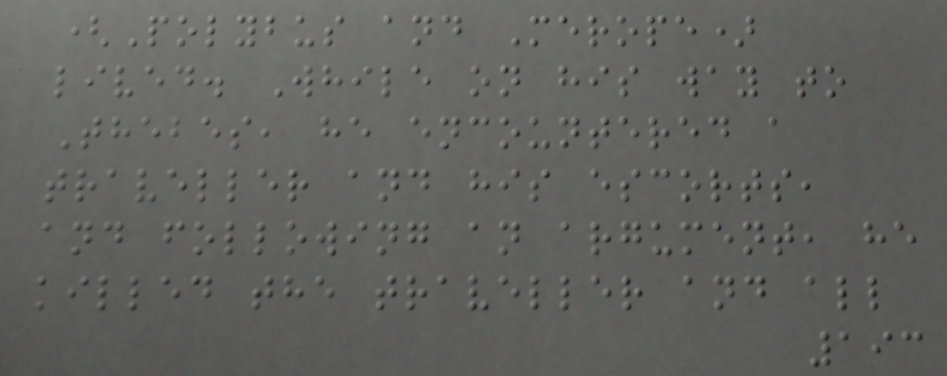(Polybus and Merope)
lived. While on his way to
Thebes, he encountered a
traveller and his escorts,
and following an argument, he
killed the traveller and all
193
